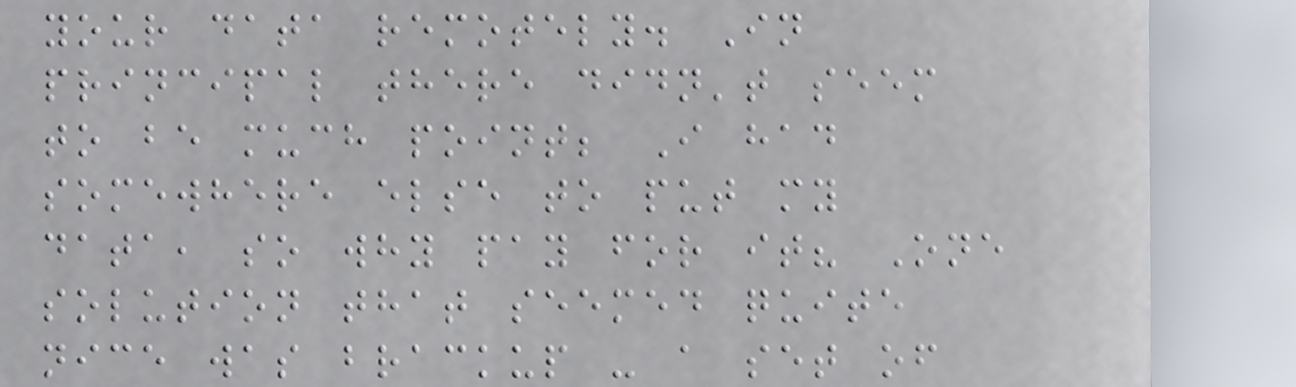your data remotely. In
principal there didn't seem
to be much point; I had
somewhere else to put my
data, so why pay for it? One
solution that seemed quite
nice was brackup - a set of
